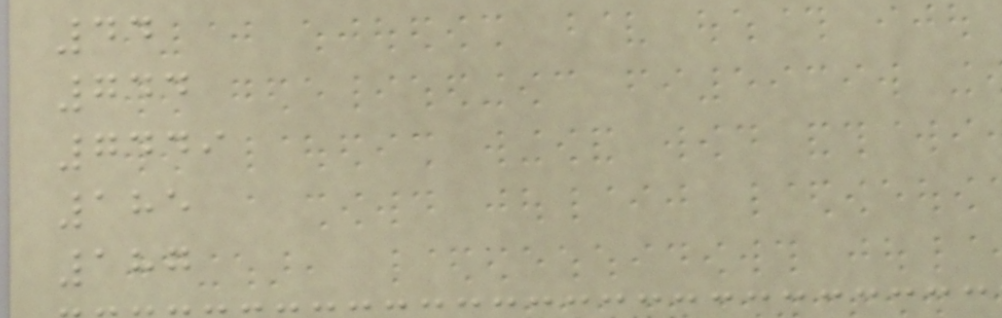44
744
7449
185
187
